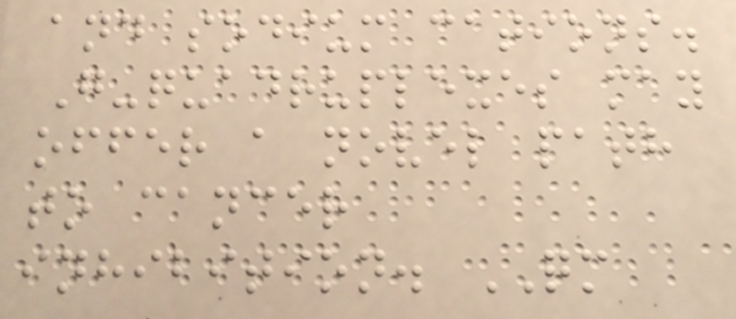and sodium cations.
G-quadruplexes may
offer a novel path
to cancer
inhibition. QM
